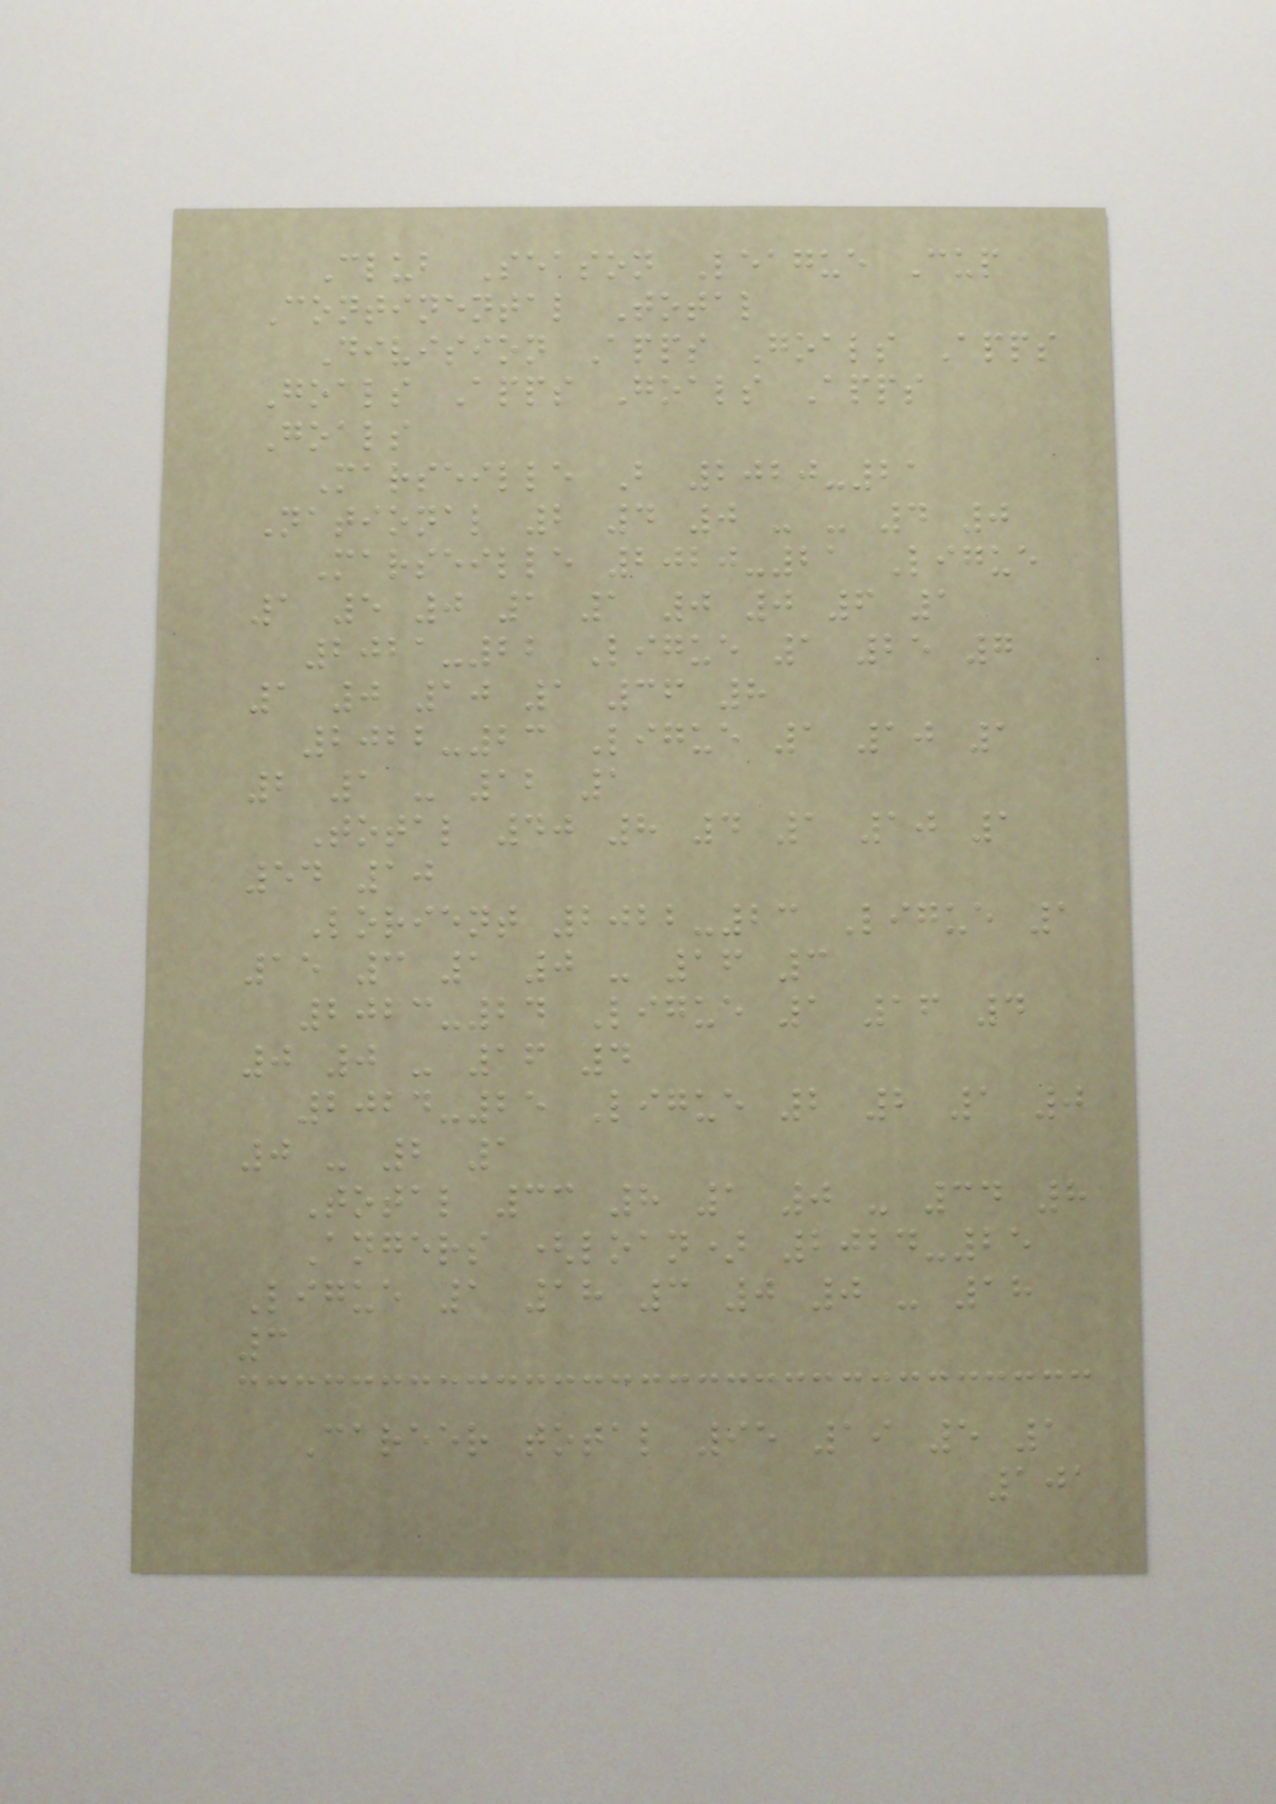Club Season League Cup
Continental Total
Division Apps Goals Apps
Goals Apps Goals Apps
Goals
Marseille B 2020-21
National 2 4 0 - - 4 0
Marseille 2020-21 Ligue
1 5 0 1 1 0 0 6 1
2021-22 Ligue 1 25 7
1 0 10 1 36 8
2022-23 Ligue 1 10 1
2 1 - 12 1
Total 40 8 4 1 10 1
54 10
Lorient 2022-23 Ligue 1
15 3 1 0 - 16 3
2023-24 Ligue 1 16 4
0 0 - 16 4
2024-25 Ligue 2 2 1 0
0 - 2 1
Total 33 8 1 0 - 34 8
Angers (loan) 2024-25
Ligue 1 18 3 0 0 - 18
3
Career total 95 19 5 1
101
